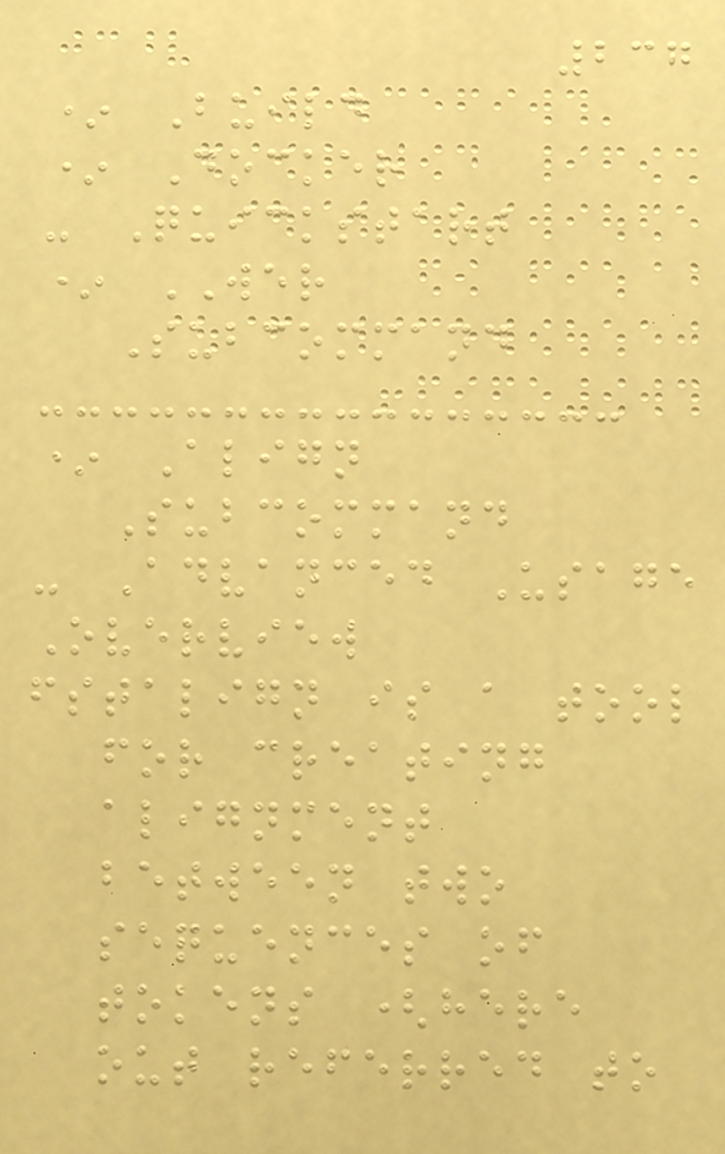237
* Build
* Docker
- Quickstart
* WER
Subcommand
* Align
Subcommand
- Advanced Usage
Overview
fstalign is a tool
for creating
alignment
between two
sequences of
tokens (here
out referred to
